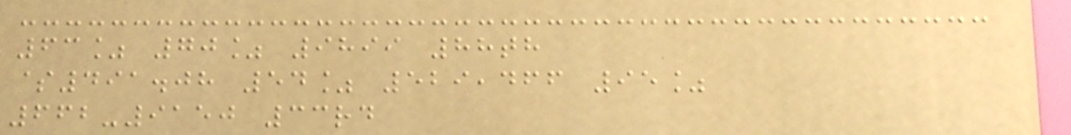63% 70% 9899 88th
$491.08 54% 529,466 95%
662-9150 33rd
